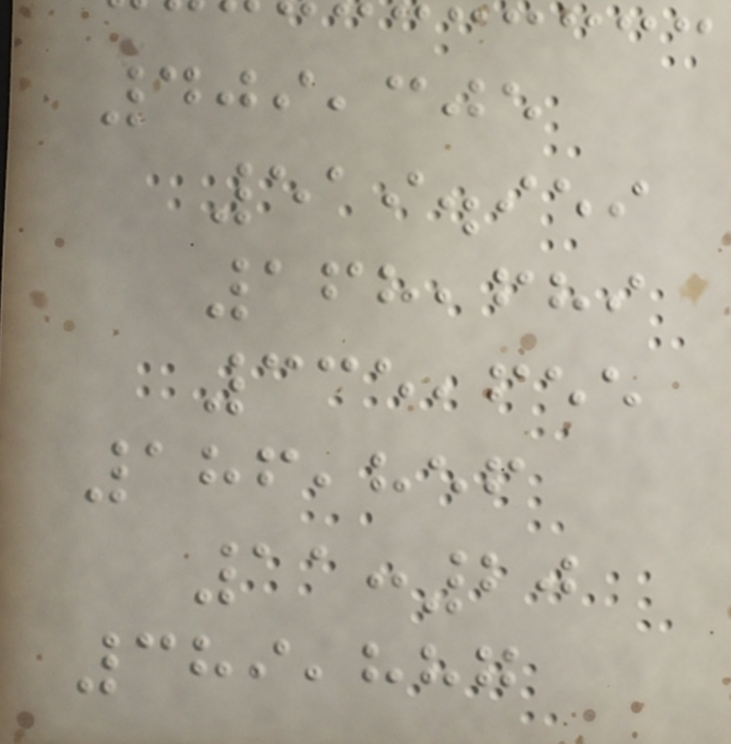409,305
519.959
168,689
335,655
186,856
11:20
389,887
